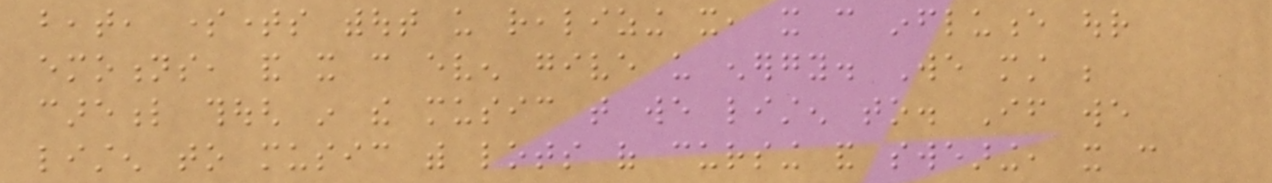beat, sometimes without us realizing it, it can influence our
emotions, and it can even give us energy. We must be
careful though in the music that we listen to. If we
listen to music with lots of cursing and swearing, it can
